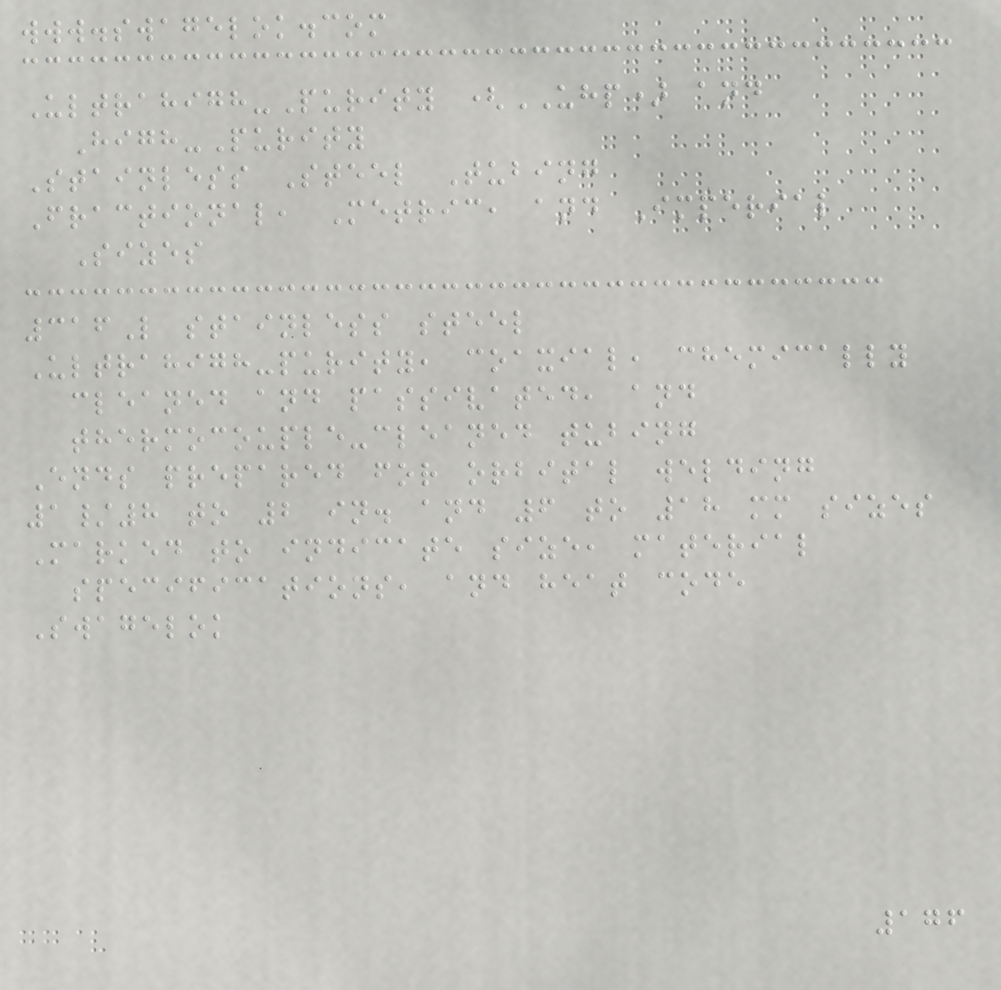www.swagelok.com
Ultrahigh-Purity (UHP) and
High-Purity
Stainless Steel Tubing
Fractional, Metric, and Imperial
Sizes
316L stainless steel
Ultrahigh-purity, coaxial, chemically
cleaned and passivated, and
thermocouple-cleaned tubing
Ends prepared for orbital welding
1/8 to 2 in. and 6 to 18 mm sizes
Marked to indicate size, material
specifications, and heat code
Swagelok
176
